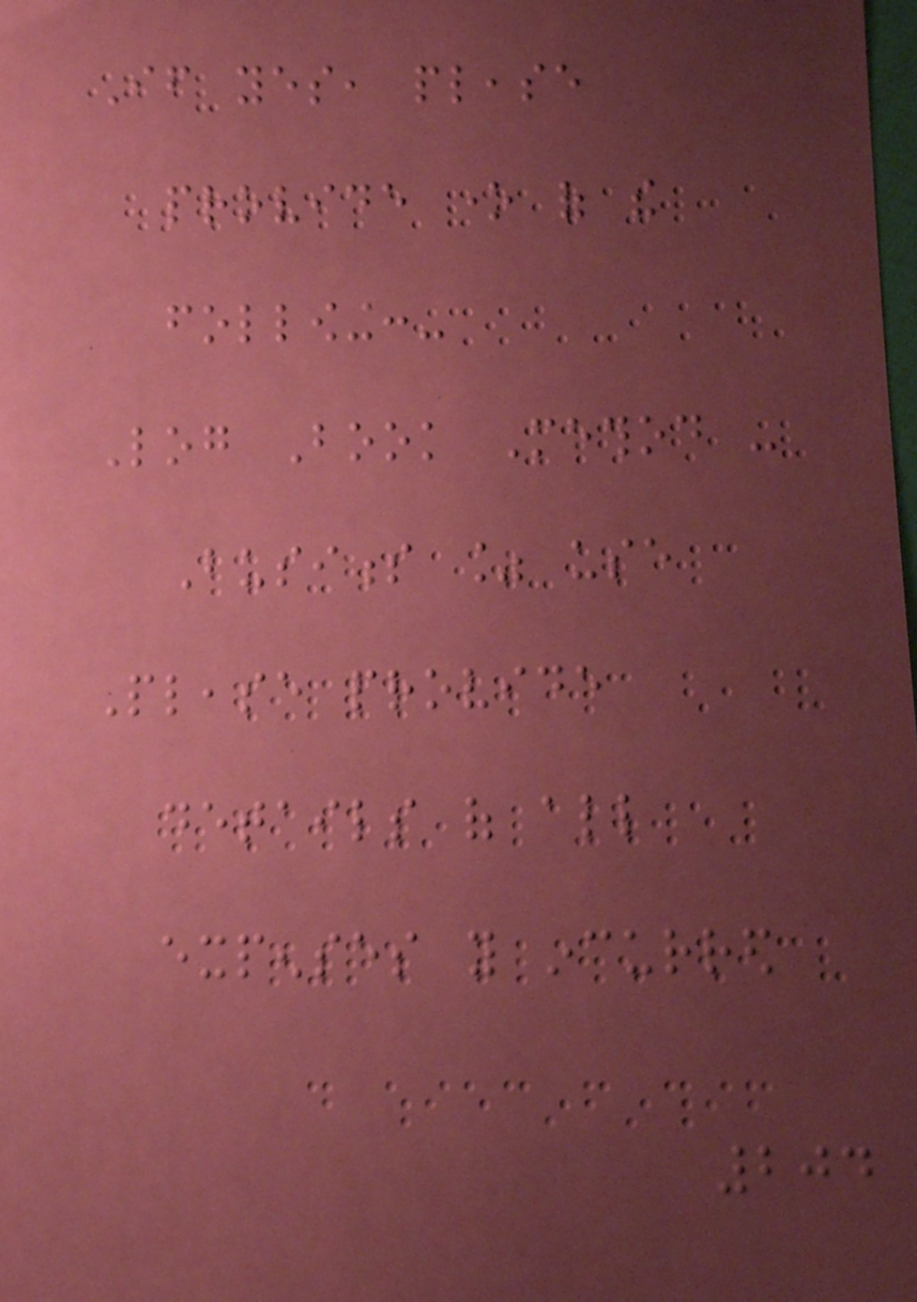If yes, please
provide one of the
following:-
Log Book Method -
Business % use
Please provide
details of all
expenses you incurred
204
